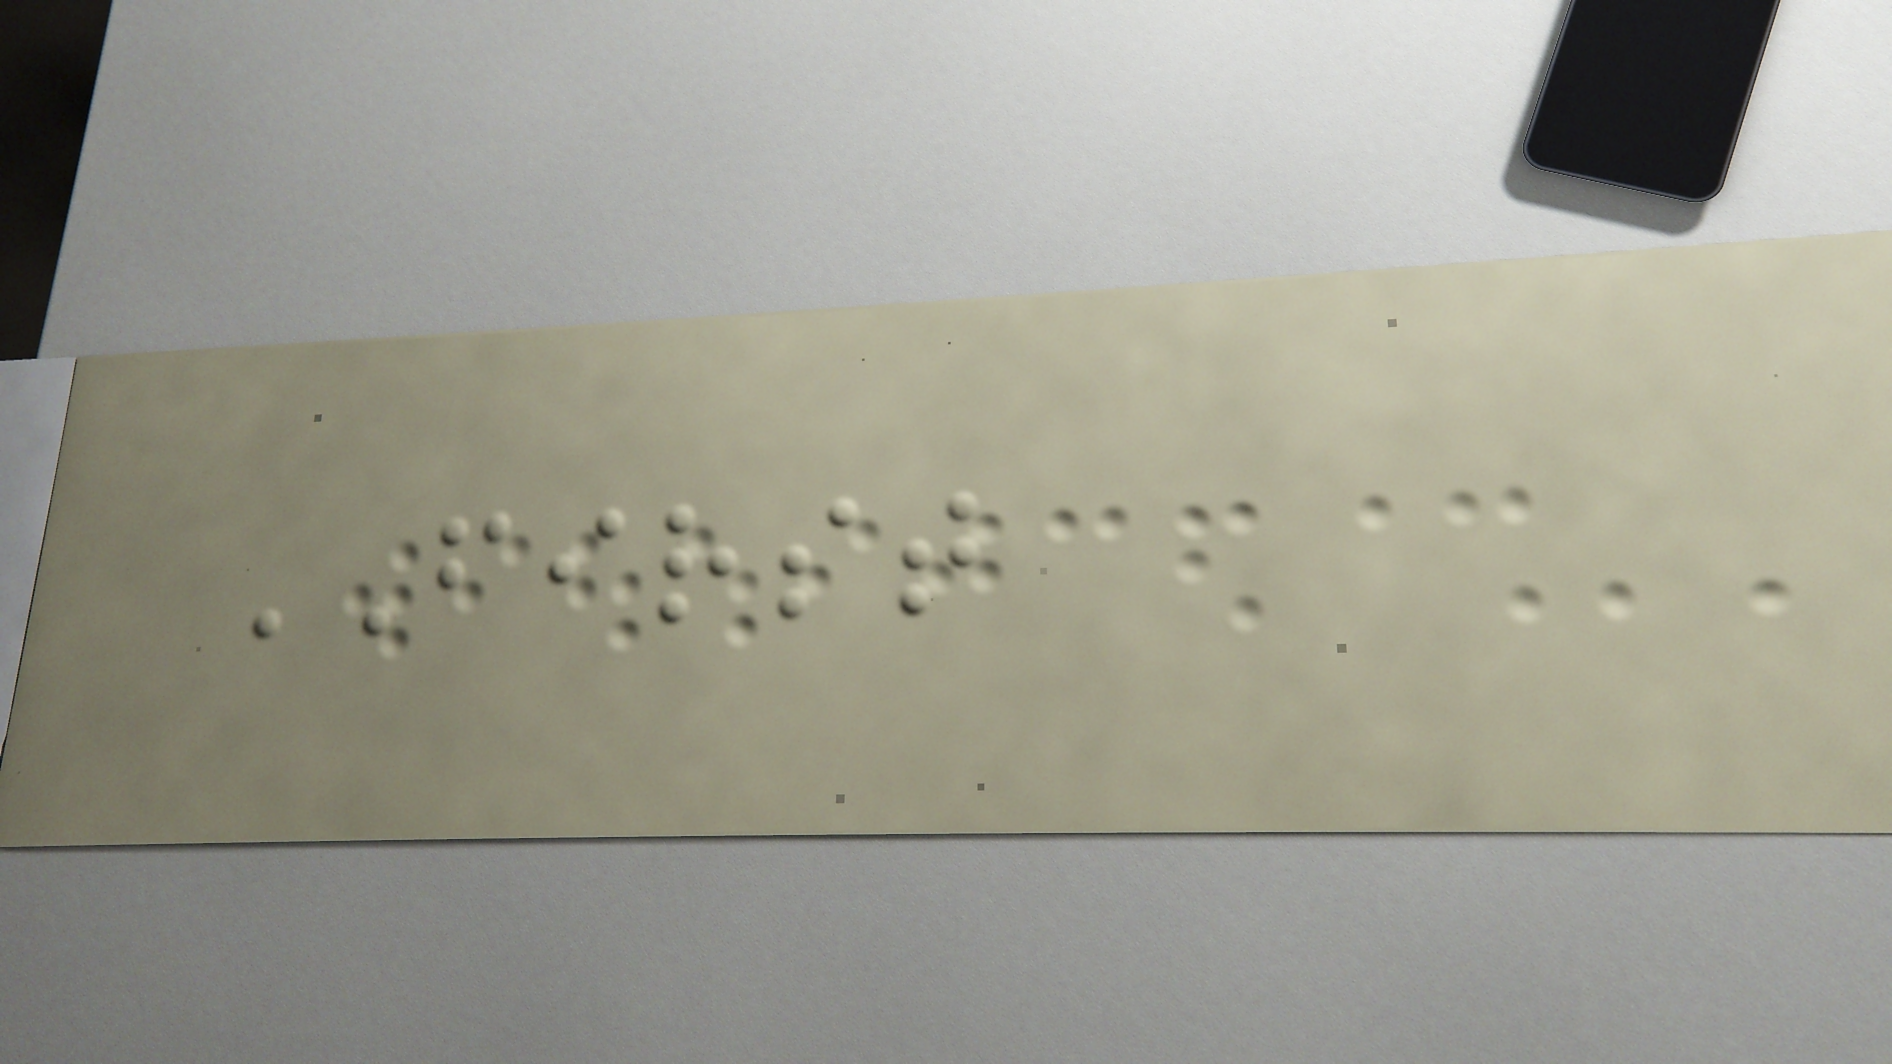FIRST
